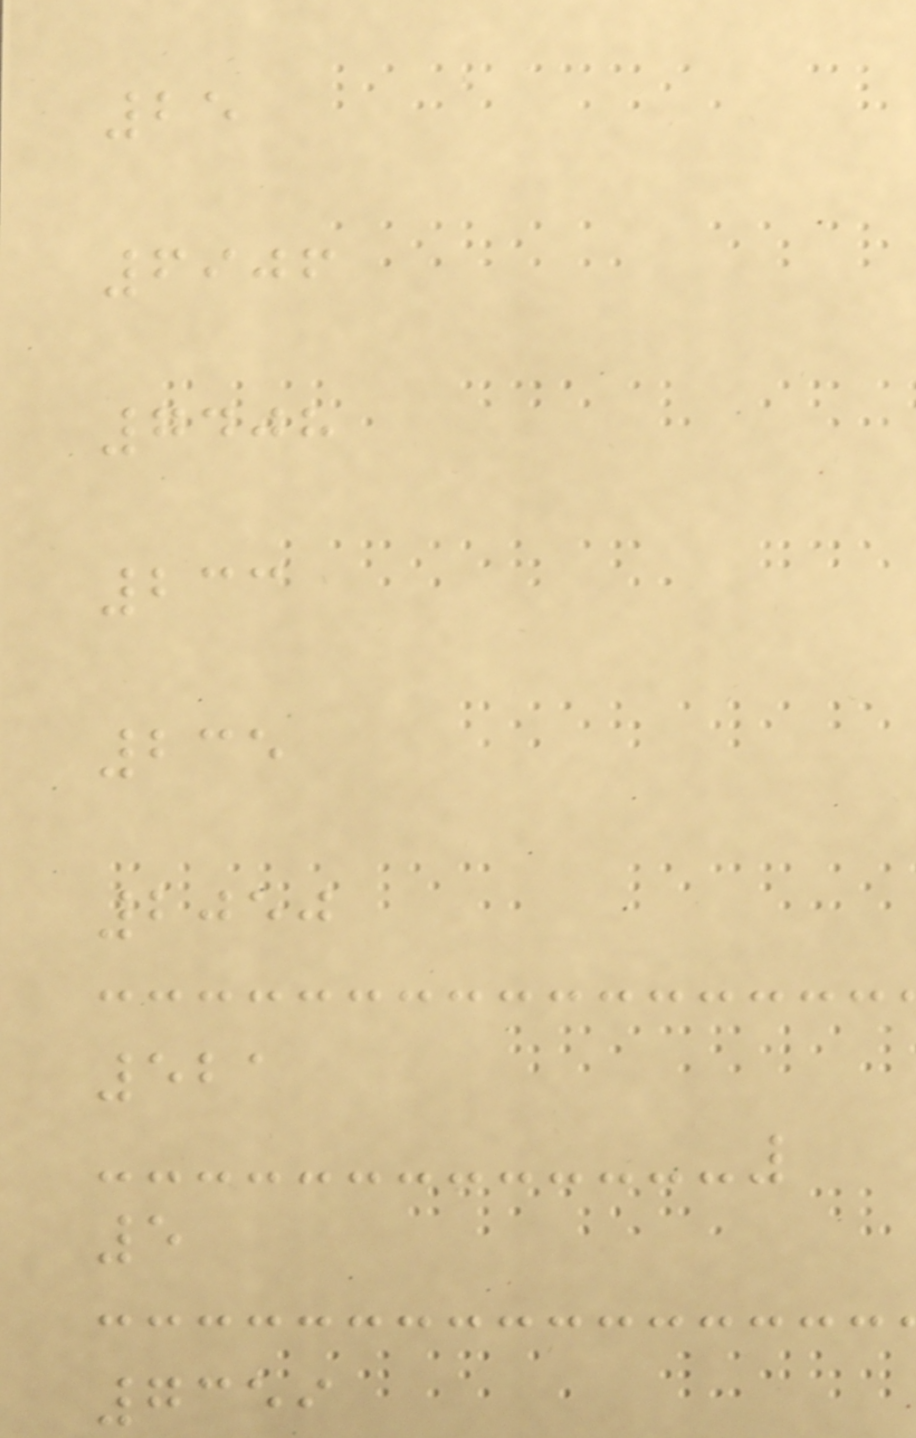25
6906
7408
233
235
2050
521
5
7359
